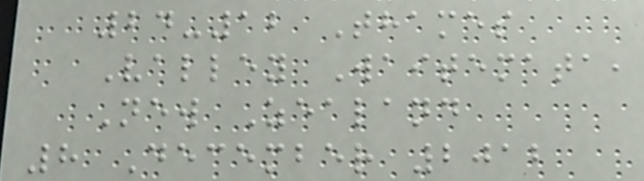24-12 Thames
Valley Waitemata,
New Zealand
8 December 2012
